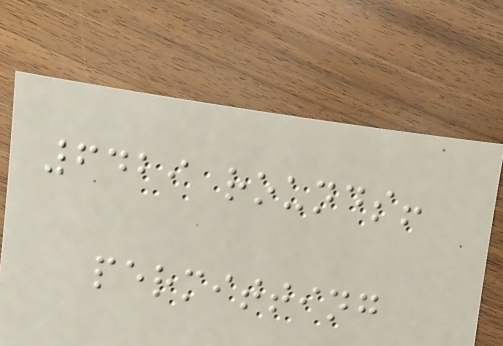6429 rounds!
permitting
